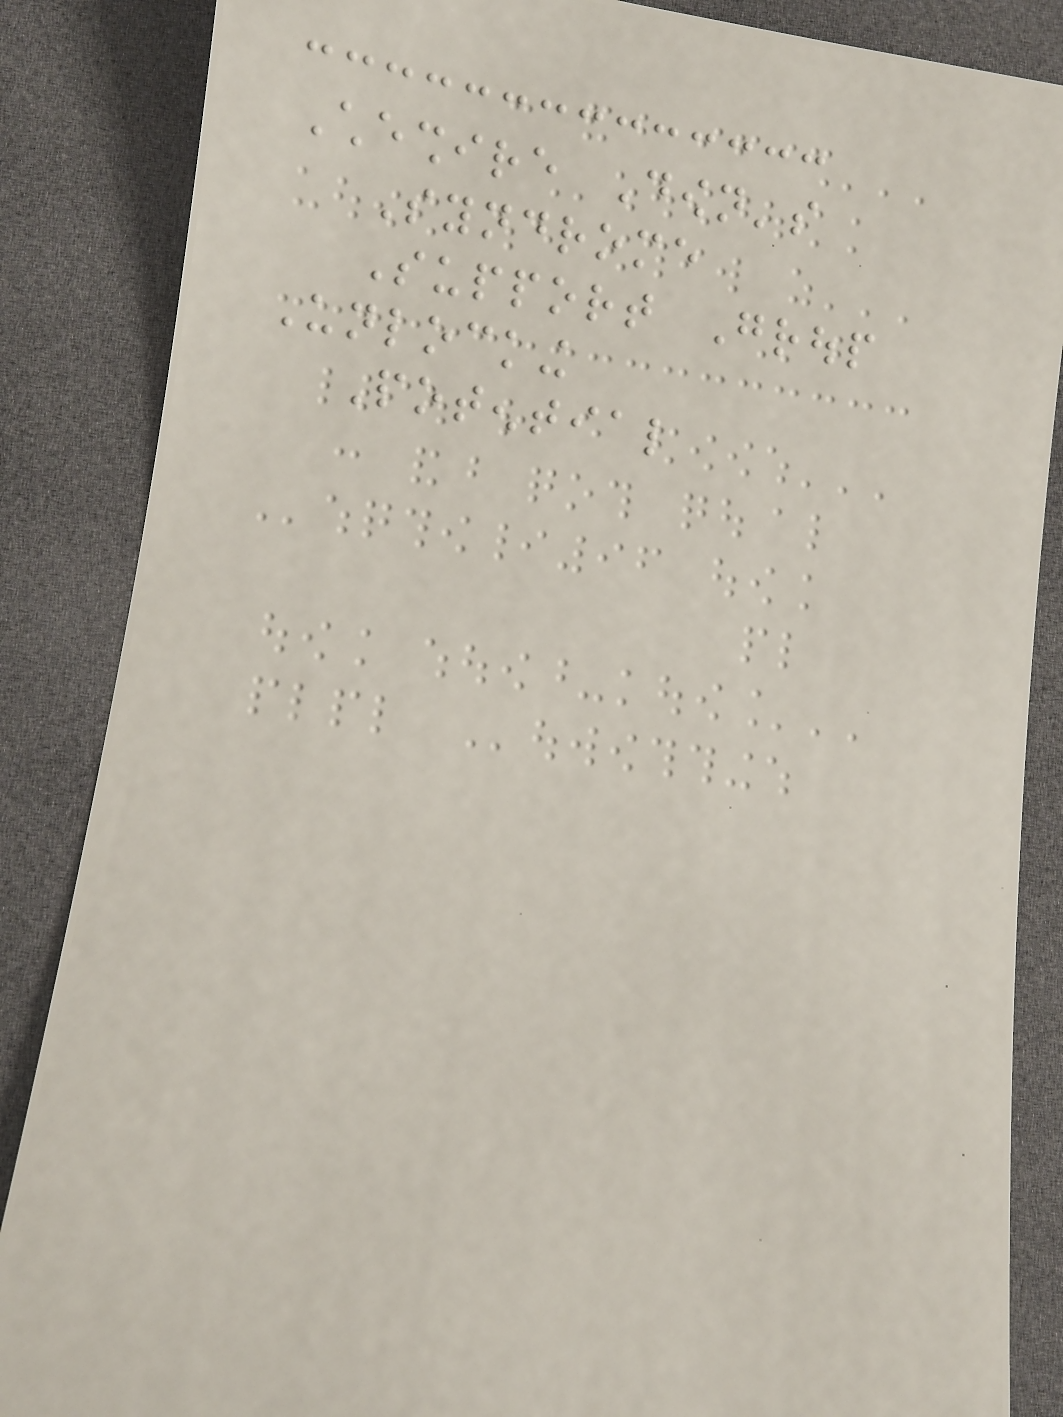Cheshire Down's
Syndrome
Support Group
Unlocking
Potential
